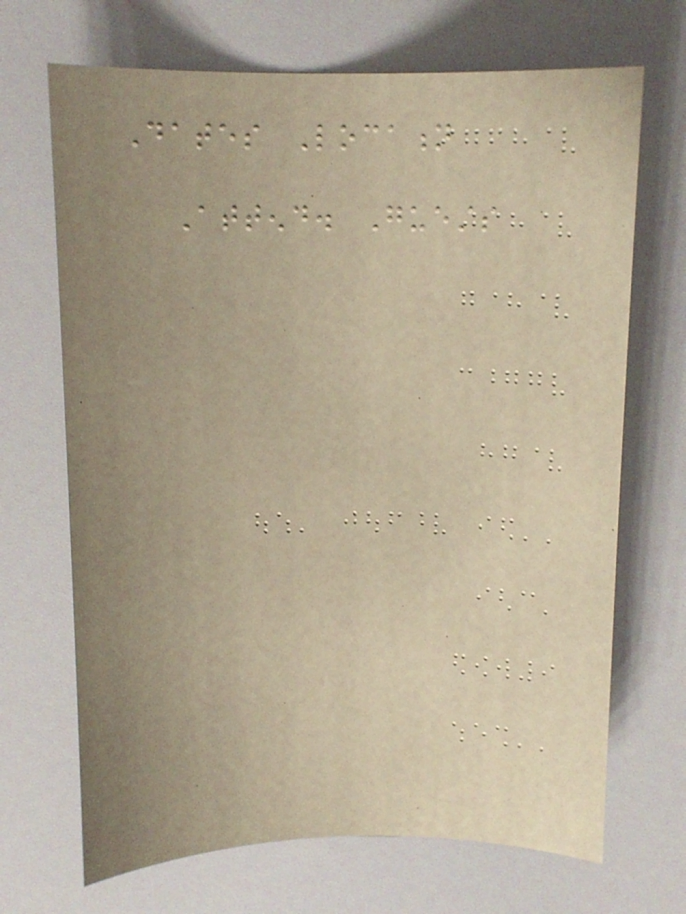Dates Location
Attend. Guests
